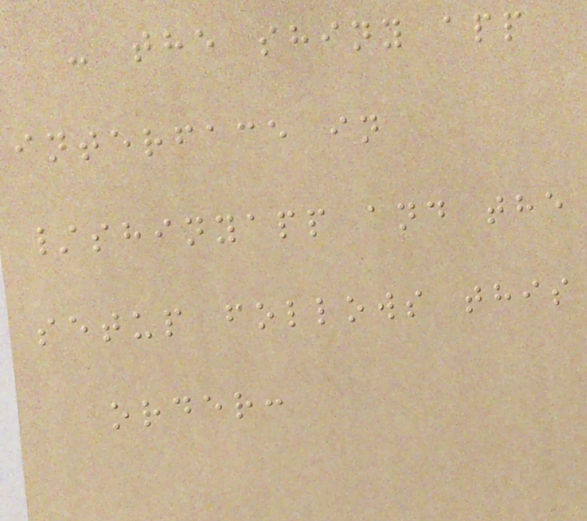- the shiny app
interface in
/shinyapp and the
setup follows this
order:
